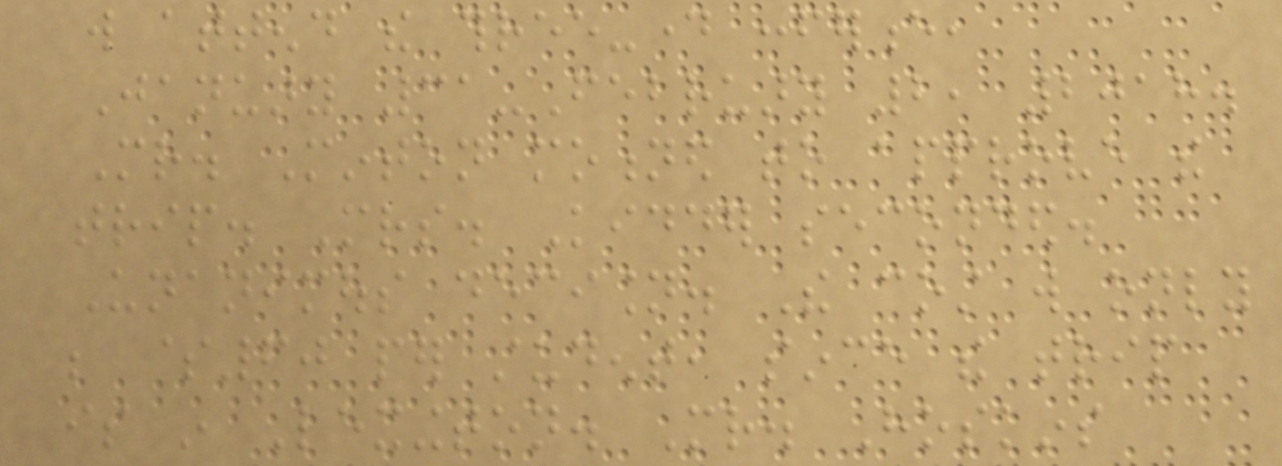will attend the three-day conference,
January 31-February 2, 2018.
Mr. Minton motioned to approve the
trip. Mrs. Kidder seconded.
Unanimous decision. The cost will only
be $60 per student, since the trip
is in Lexington. Mr. Hoskins
